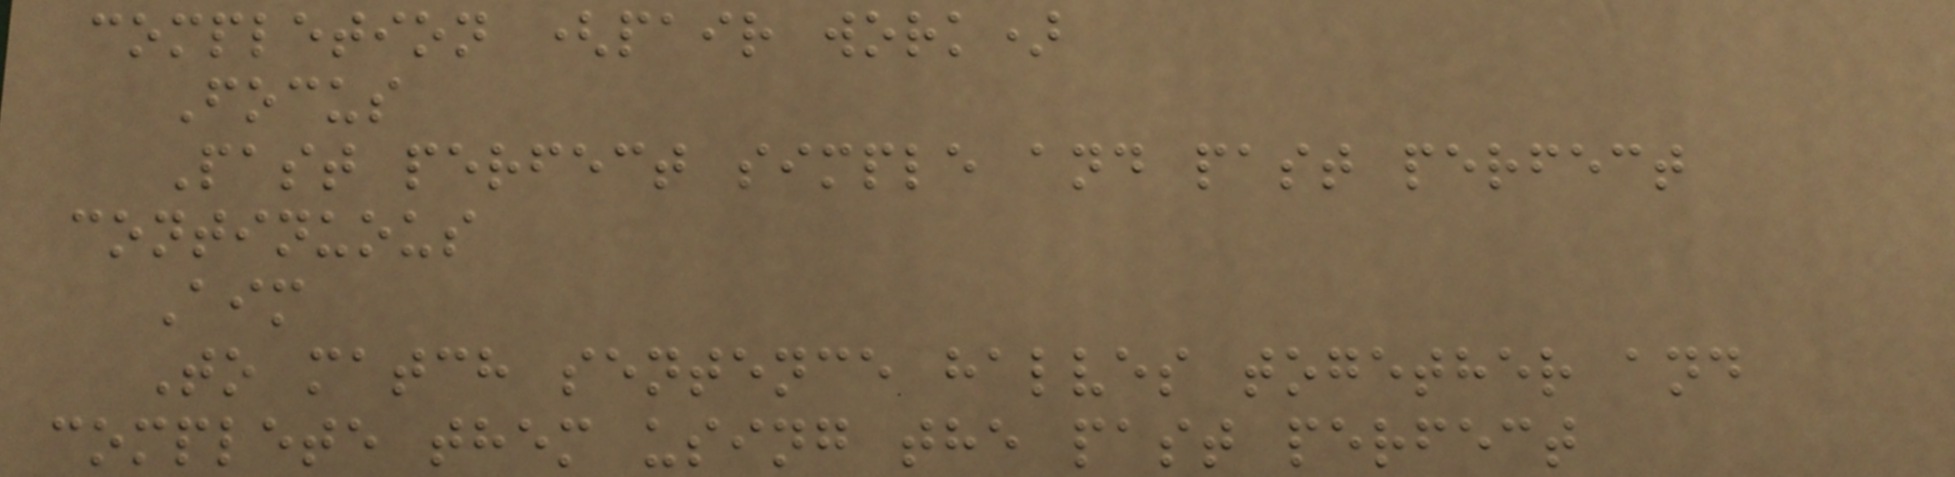completion (pair work)
Focus
Past perfect simple and past perfect
continuous
Aim
To match sentence halves together and
complete them using the past perfect
